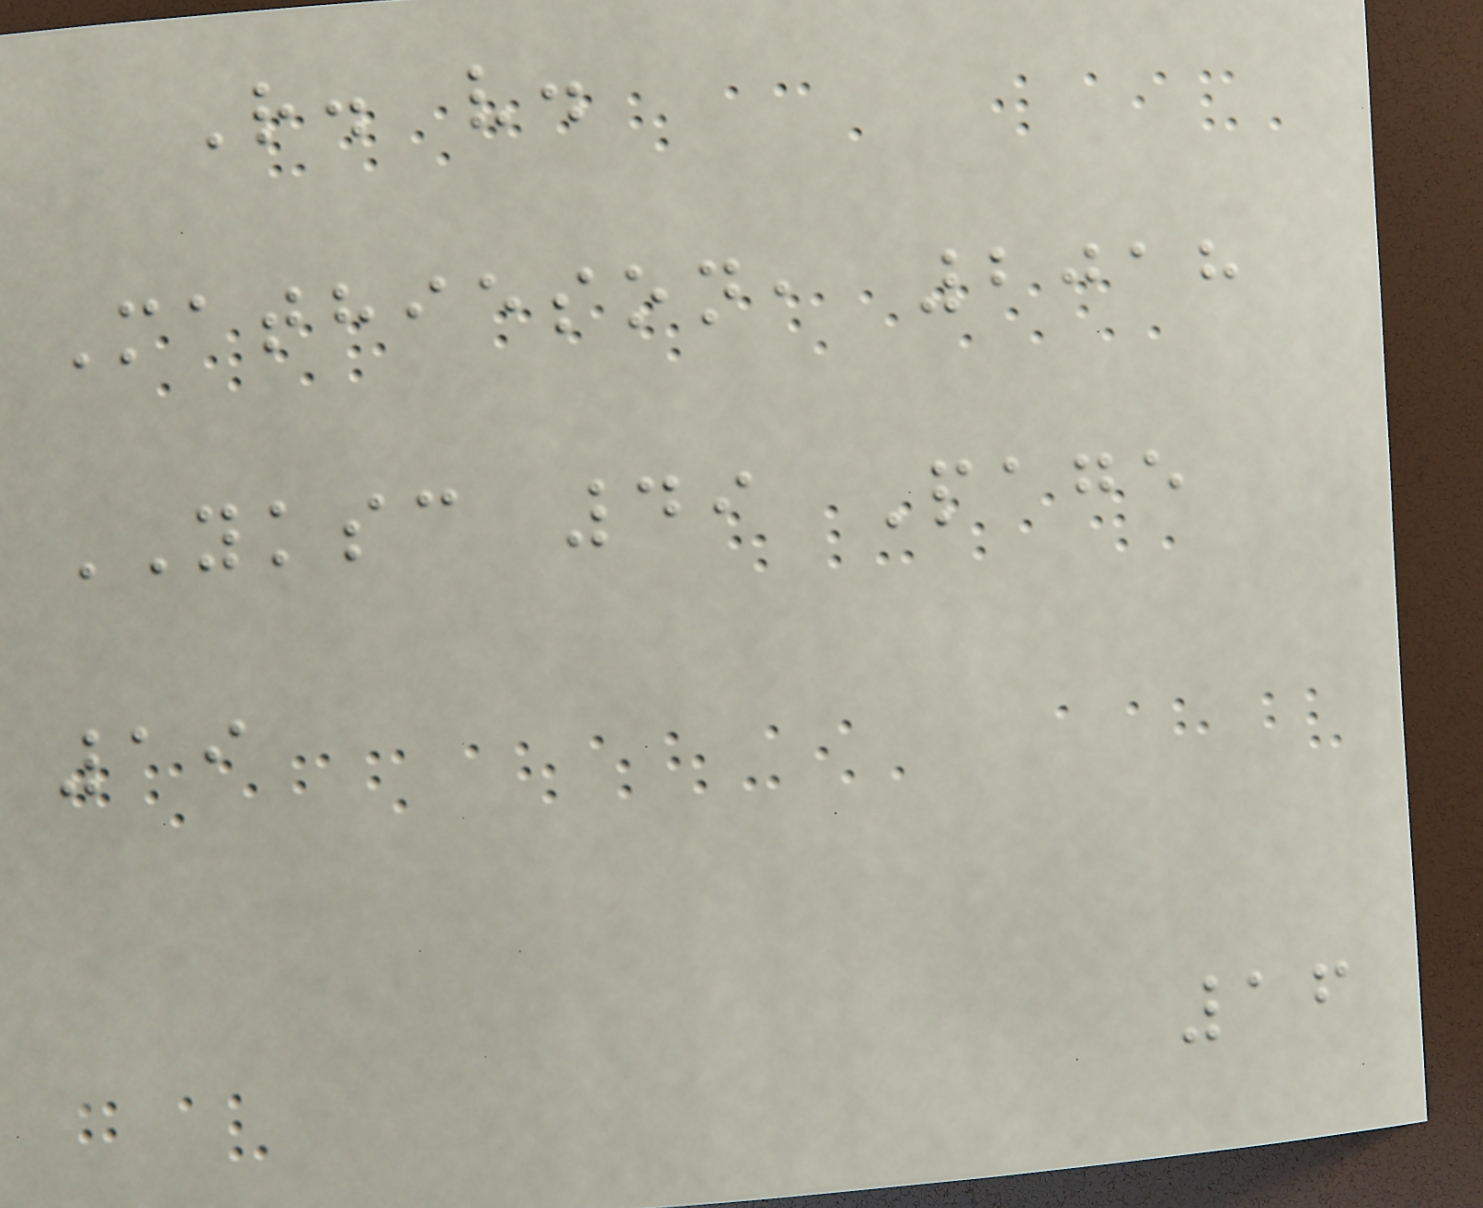R. v.
Mathieson, 2018
YKSC 49 Page
19
16
